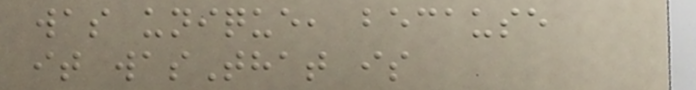was unique, because
it wasThat is
